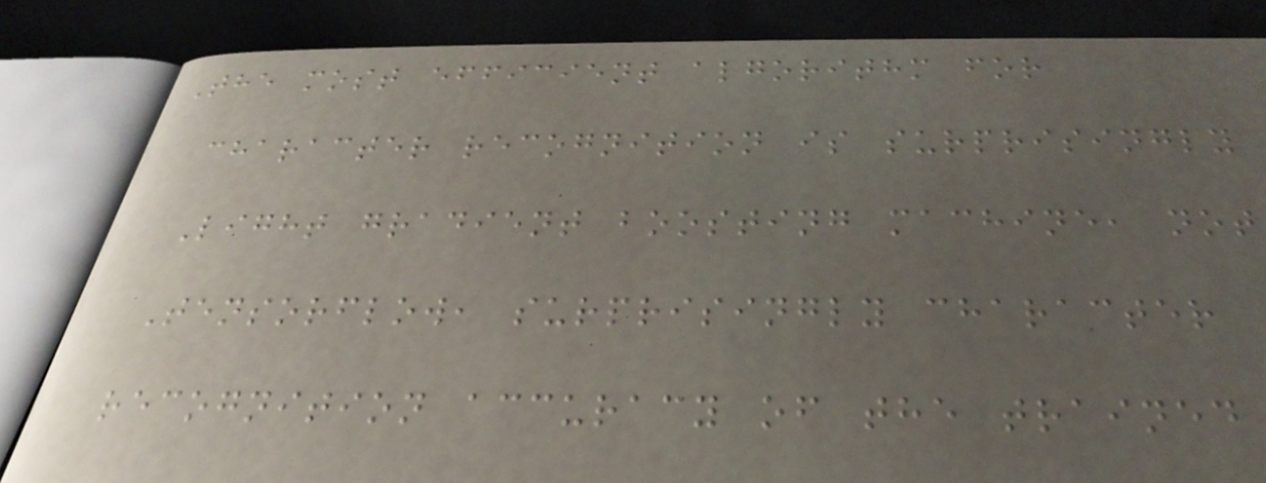The most efficient algorithm for
character recognition is surprisingly
Light gradient boosting machine, not
Tensorflow, surprisingly character
recognition accuracy of the trained
